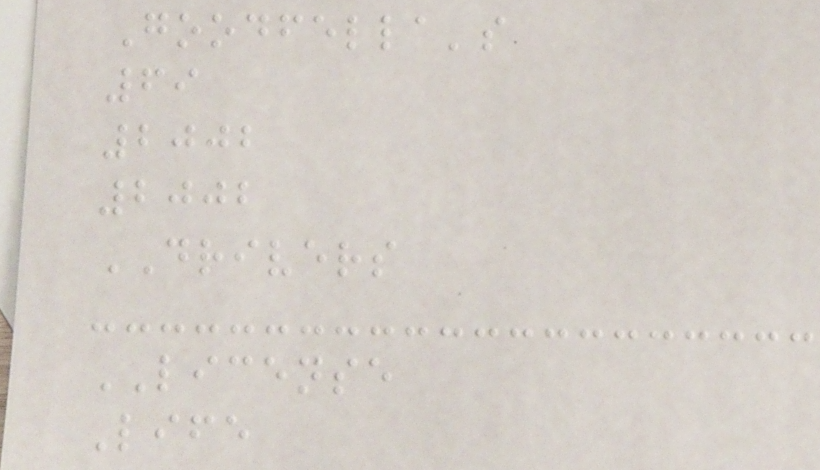Goodfella's
69
2002
2002
DRIVERS
LICENSE
Life
